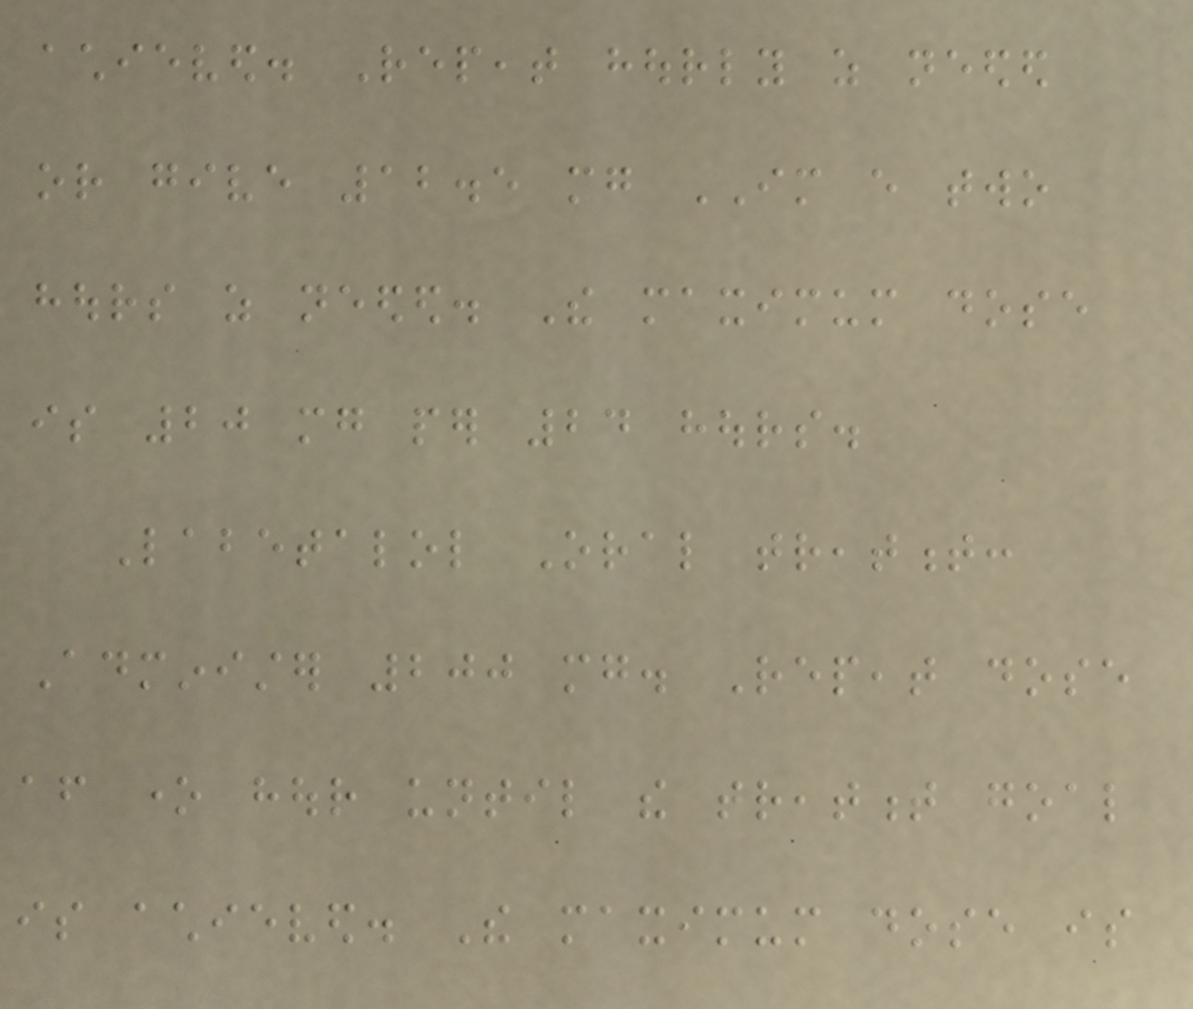achieved. Repeat hourly as needed
or give 12.5 mg IM every two
hours as needed. The maximum dose
is 20 mg per 24 hours.
Labetalol Oral treatment:
Administer 200 mg. Repeat dose
after one hour until the treatment goal
is achieved. The maximum dose is
